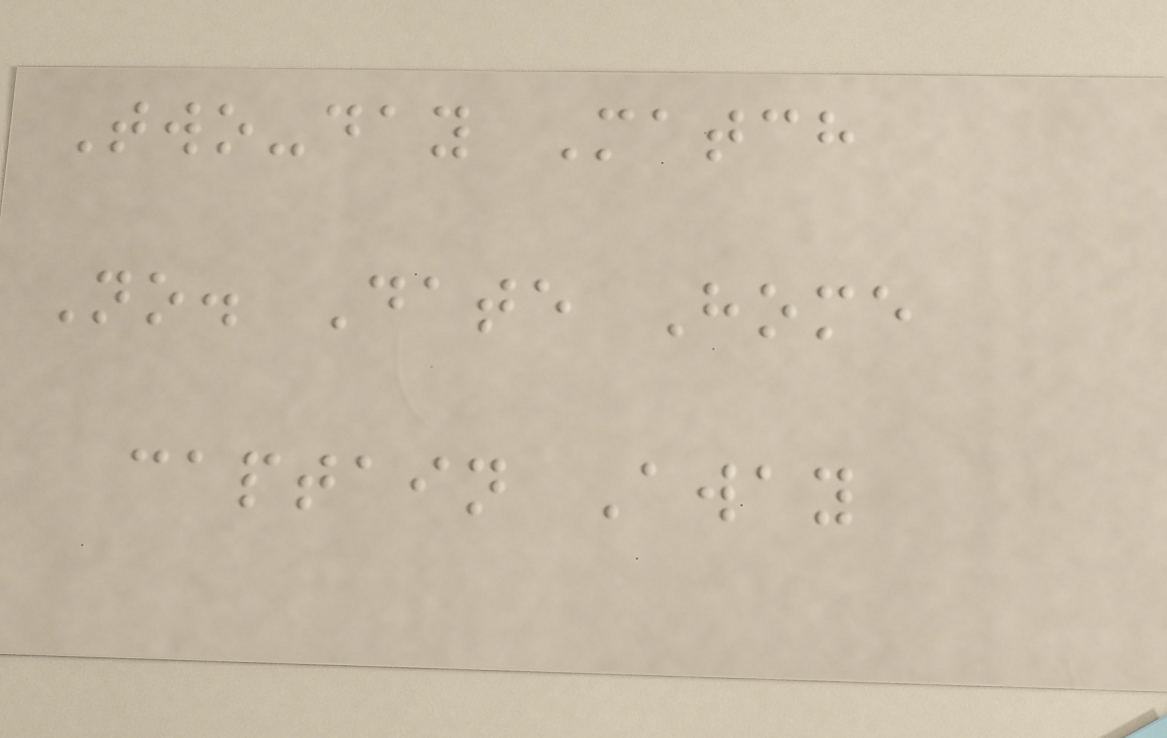Two-day Match
No. Date Home
captain Away
